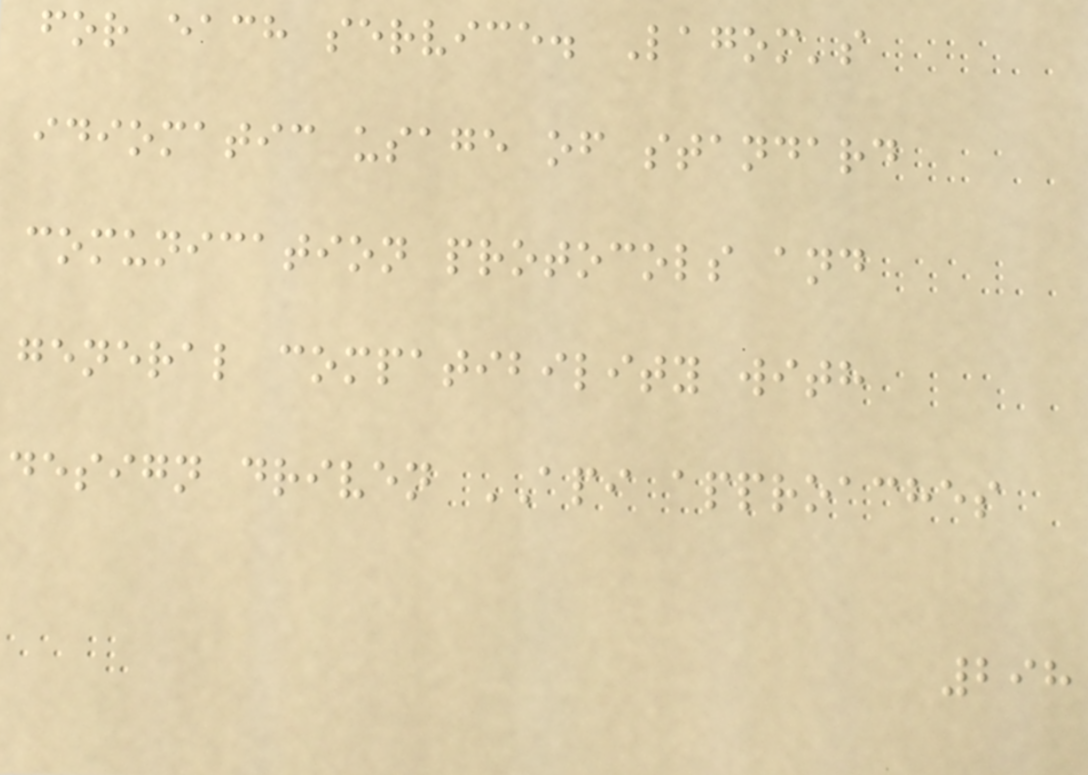for each service. Lagom's
idiomatic usage of standard
comunication protocols and
general compatibility with
design driven API approaches
298
